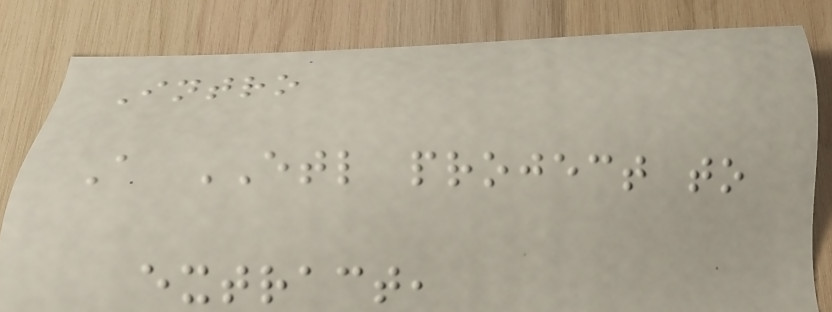Intro
A ETL project to
extract,
